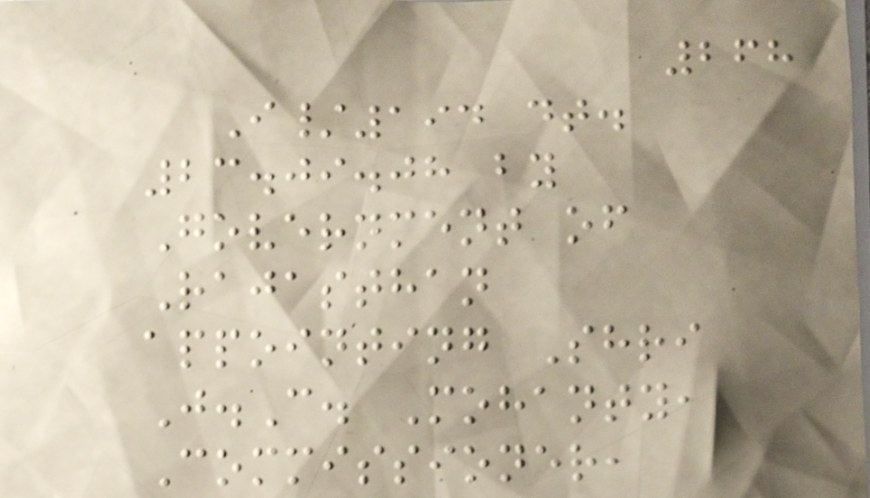268
I/194 dt.
23.09.08 by
Government of
Rajasthan
appointing Shri
J.C. Mohanty,
Commissioner,
